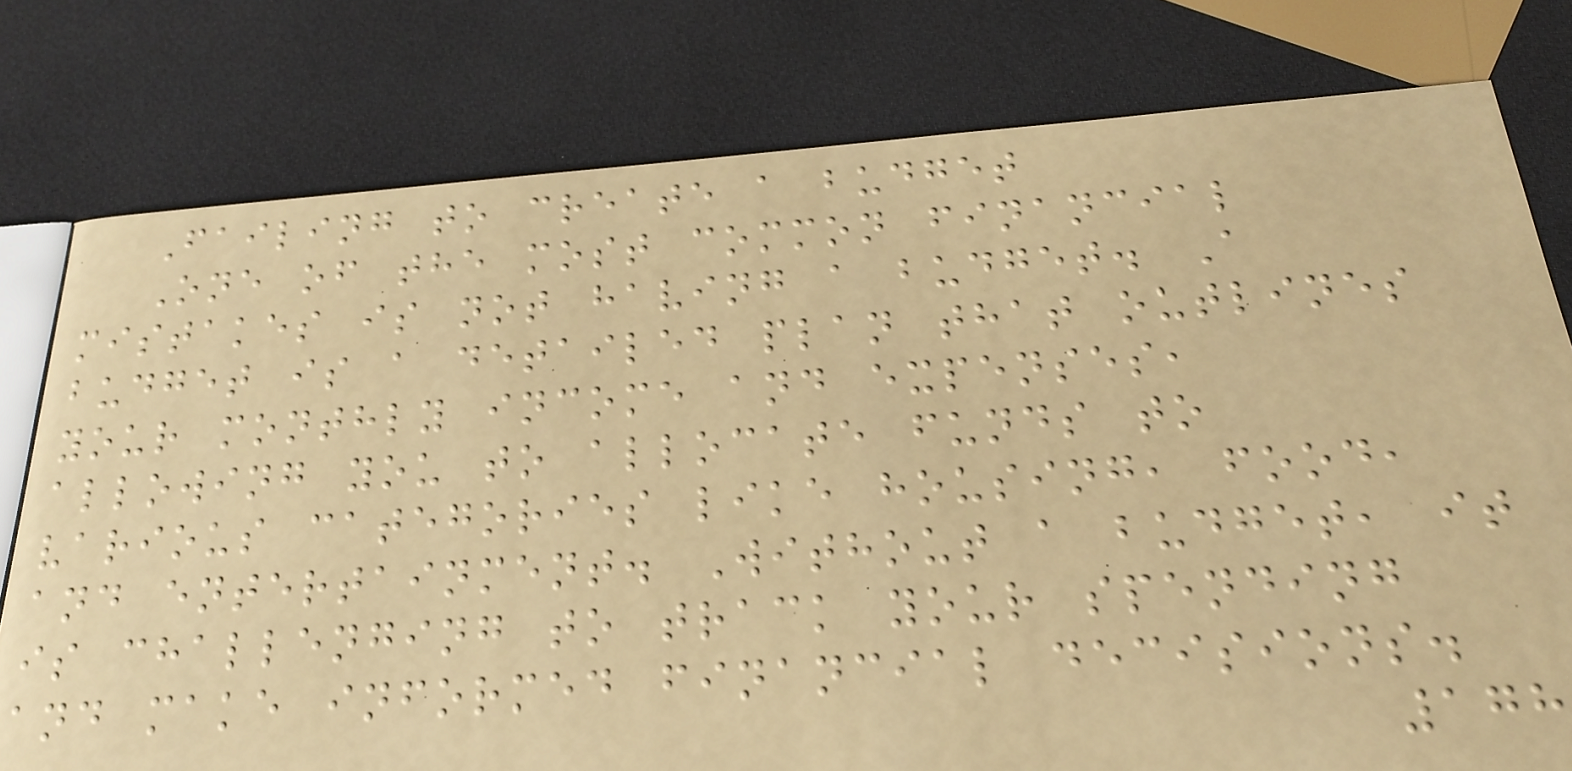Failing to create a budget
One of the most common financial
mistakes is not having a budget. A
budget is a detailed plan that outlines
your monthly income and expenses,
allowing you to allocate funds to
various categories like housing, food,
and entertainment. Without a budget, it
is challenging to track your spending
and make informed financial decisions.
178
